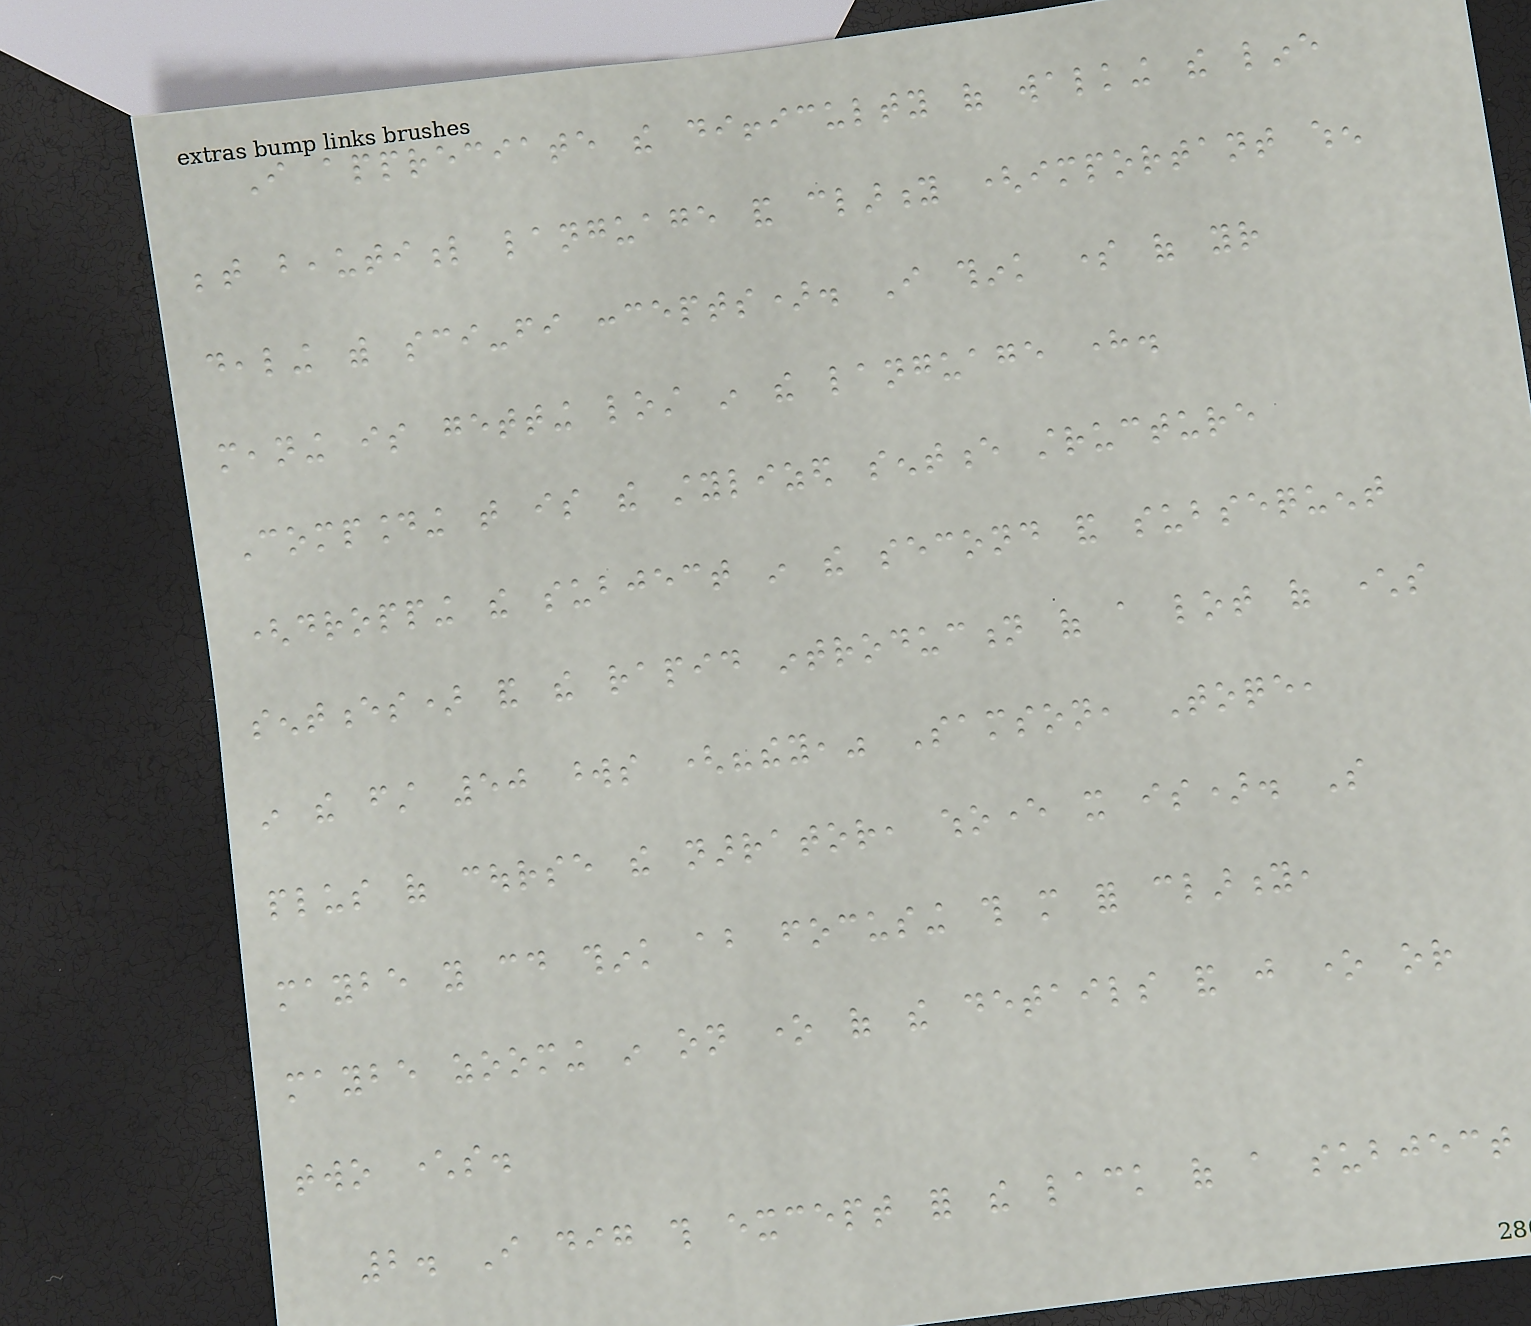I appreciate the difficulty of walking the line
between beautiful language and clarity (important when
dealing with sci-fi concepts). I think some of your
meaning is getting lost in the language here.
Compounding that is the stylized sentence structure
(dropping the subject in the second and subsequent
sentences) and the rapid introduction of a lot of characters
in the first 50 words ("they," Samson, Toqe,
plus of course the narrator, whoever it is). So
maybe you could think about focusing this more for clarity,
maybe zooming in on one of the details and just one or
two characters.
2. I dig this except for the lack of a subject
